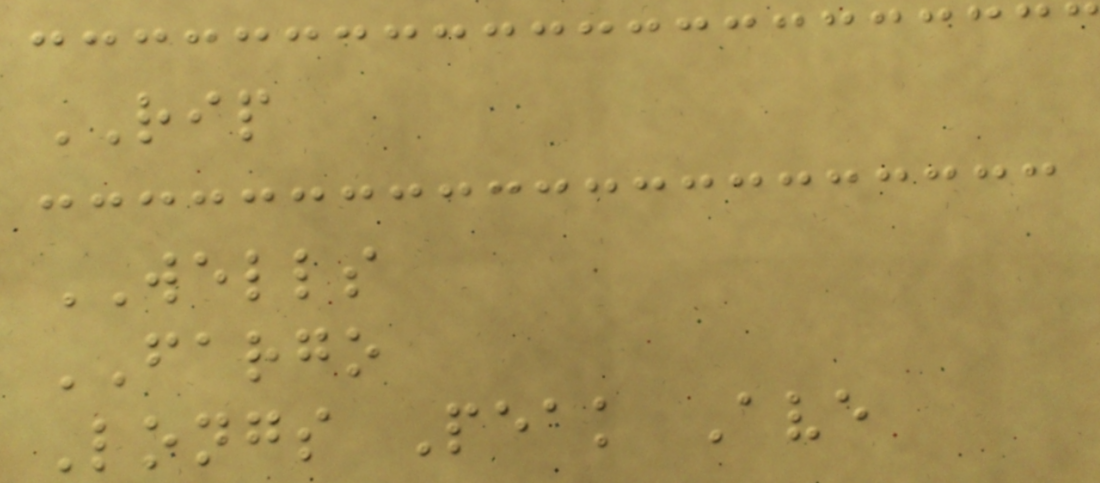RIP
WELLS
FARGO
Longs Peak Ave
